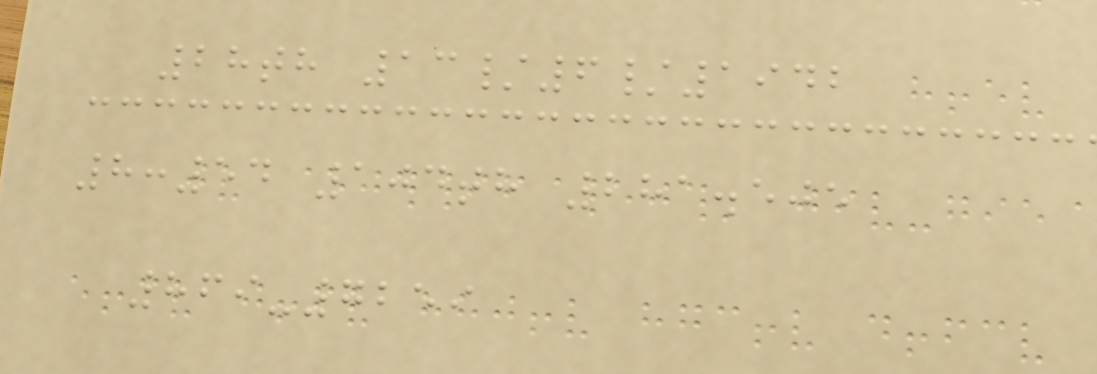28th 13/6/1942
8:54 104th 281.505
869-7259
